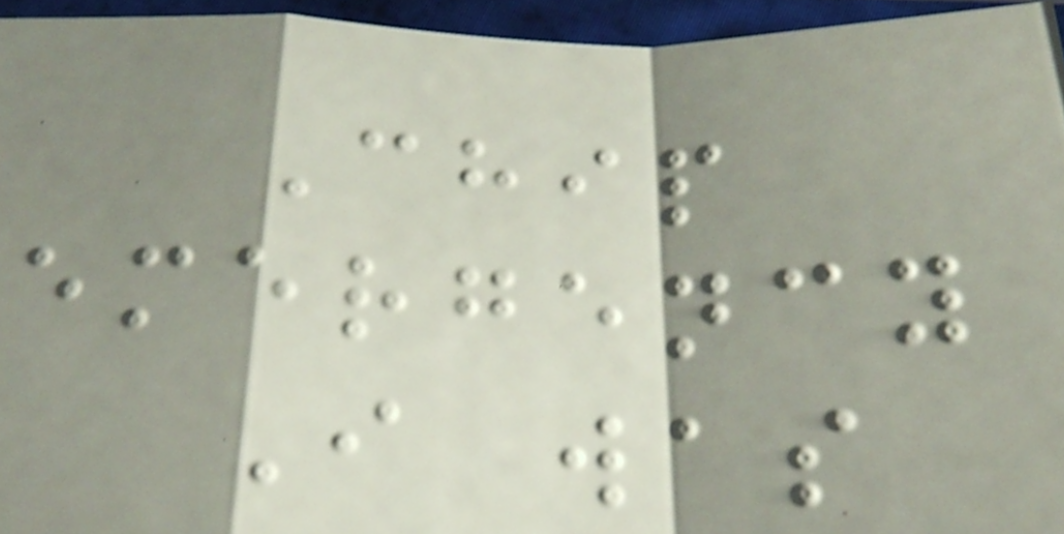Chip
emergency
I was
